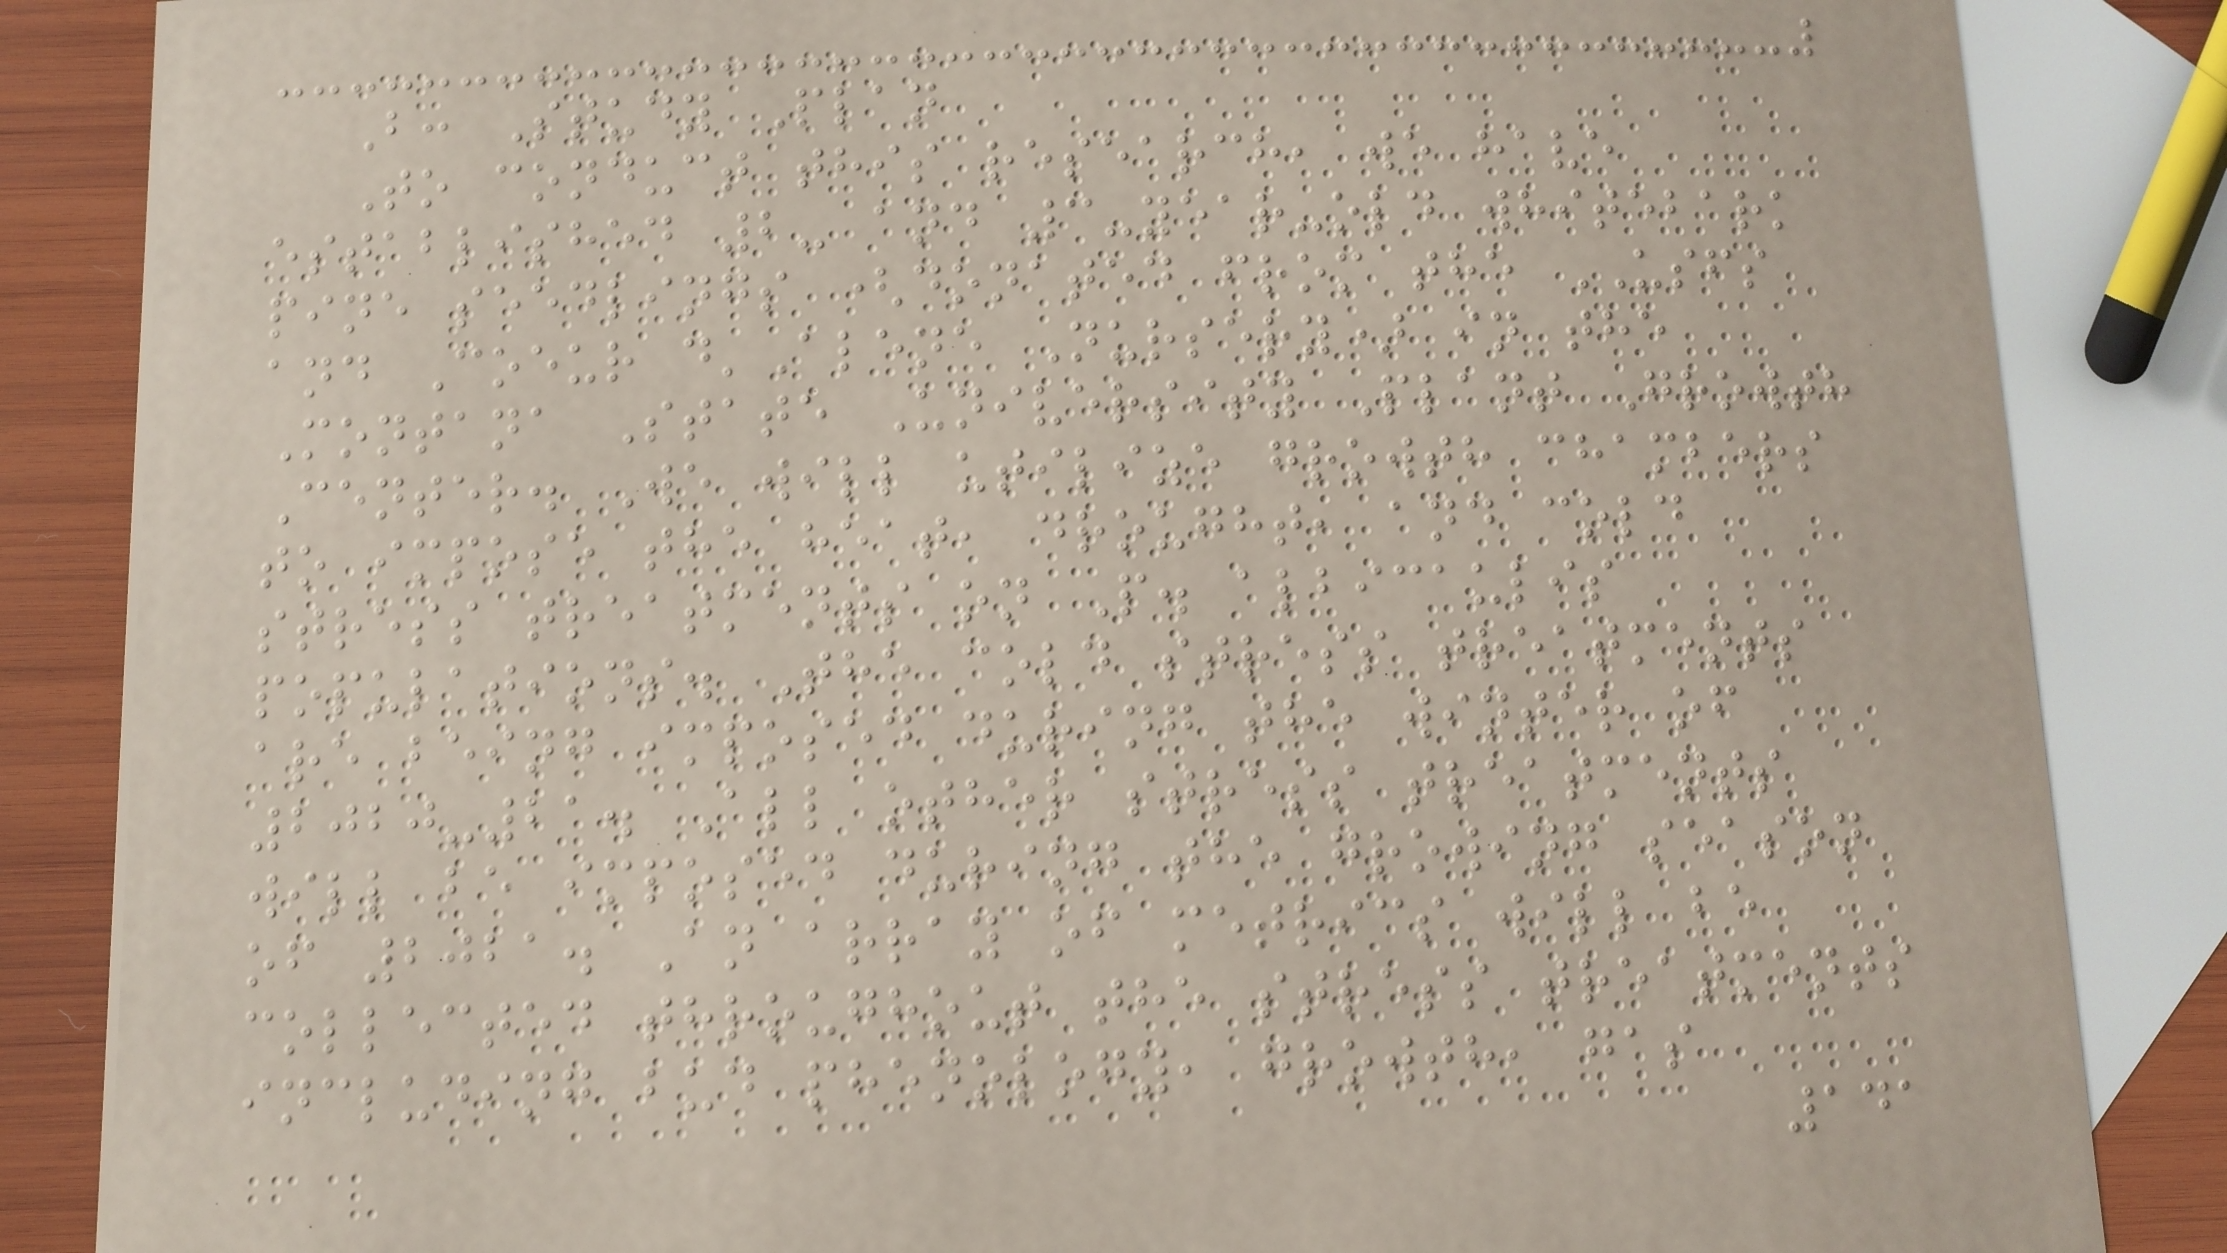B: Study Plan
To conduct this research, we have
established 2- and 3-year-old whitebark
pine seedlings (donated from the USFS
and Coeur d'Alene Nursery) in the
Montana State University Plant Growth
Center. We will utilize growth chambers
to impose the heat, drought, and cold
stress treatments on P. albicaulis
populations. The cold stress treatments
are being imposed during the winter of
2020-21. All other stress treatments
will be imposed during the growing season
of 2021. An array of metrics will be
collected throughout the stress treatments
including bud phenology, growth, gas
141
